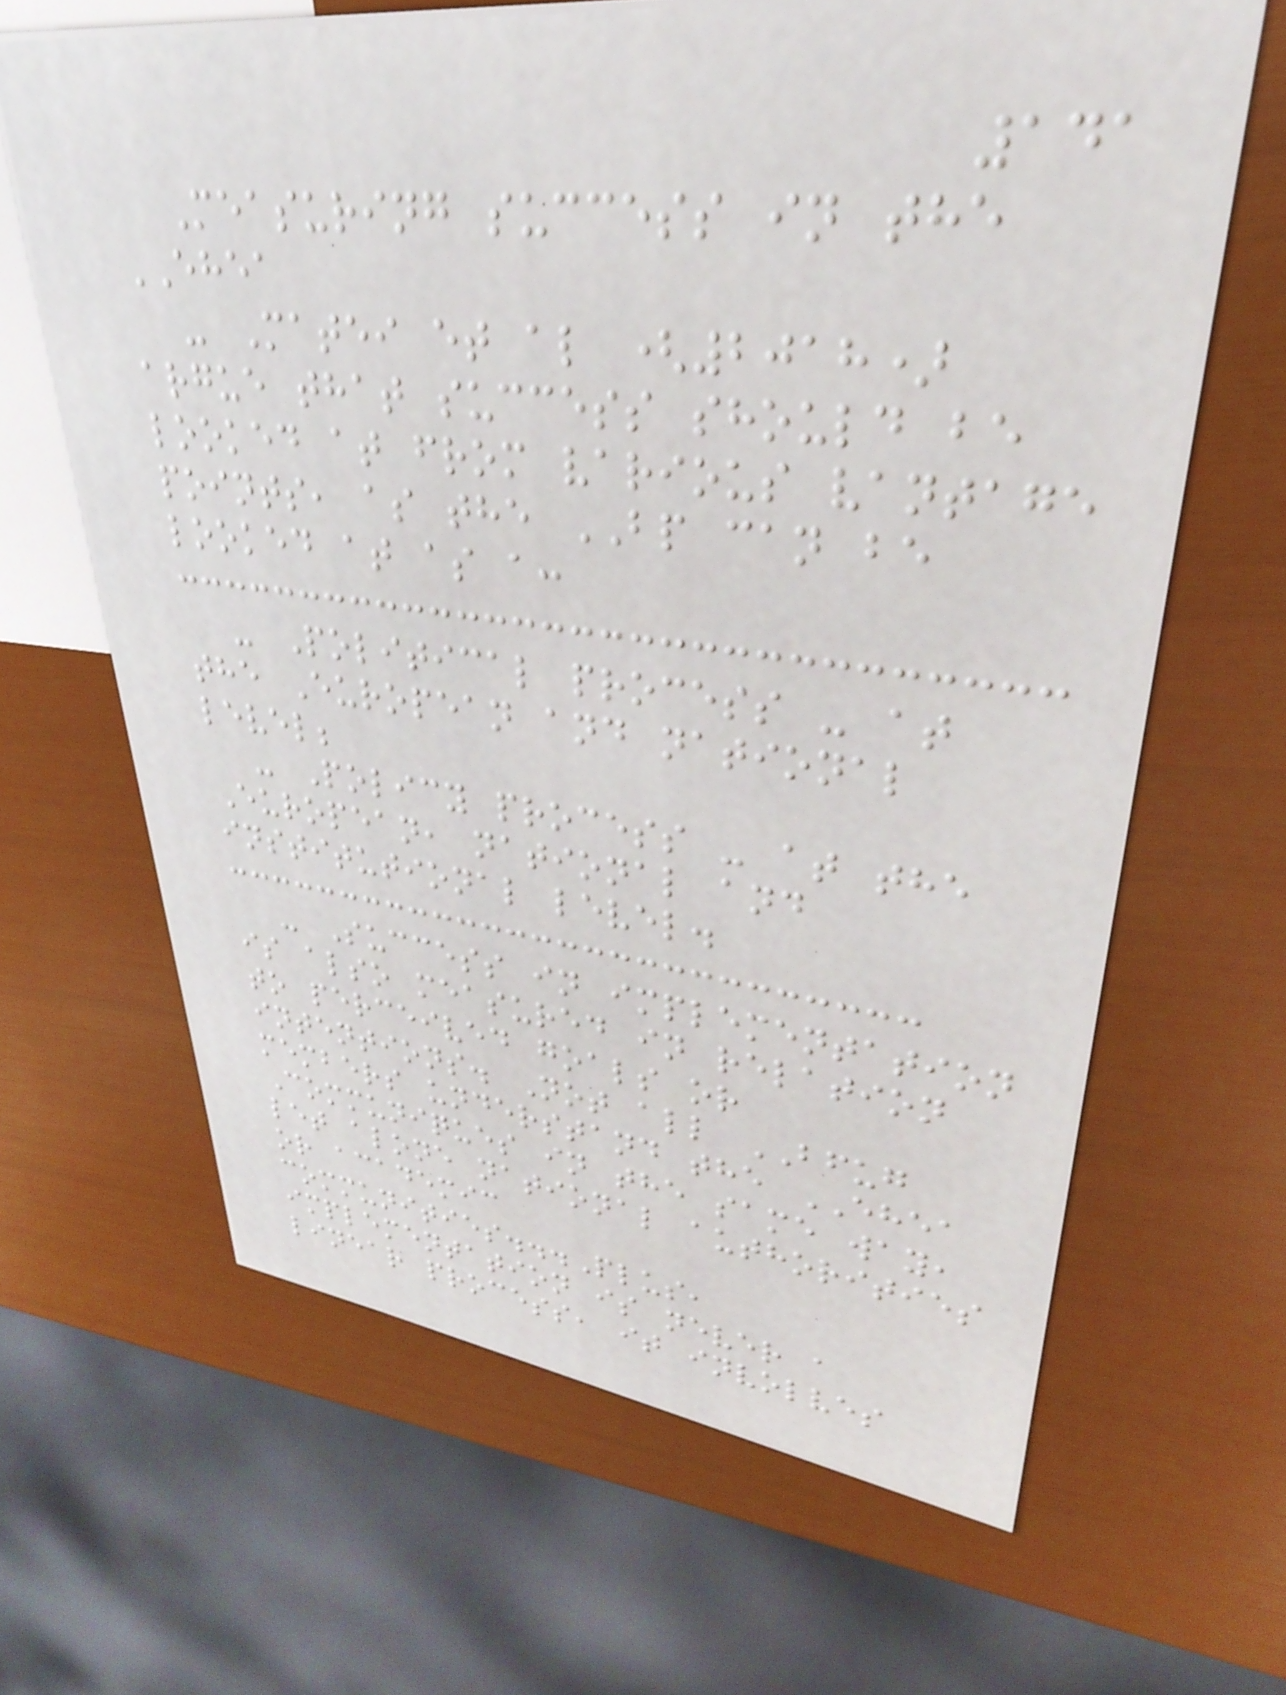141
Measuring success in the
EHEA
- Matei et al (2018)
argue that success should be
looked at from various vantage
points, as the BP can be
looked at as a:
- Political process - at
the European and national
level;
- Policy process - at the
European, national and
institutional level.
- Success in implementation
is also measured in relation
to perceived goals or
intentions. Not all BFUG
members understand the EHEA
Communiques in the same way,
let alone national authorities
or academic
communities...Plus,
implementation is never a
linear process, it involves
